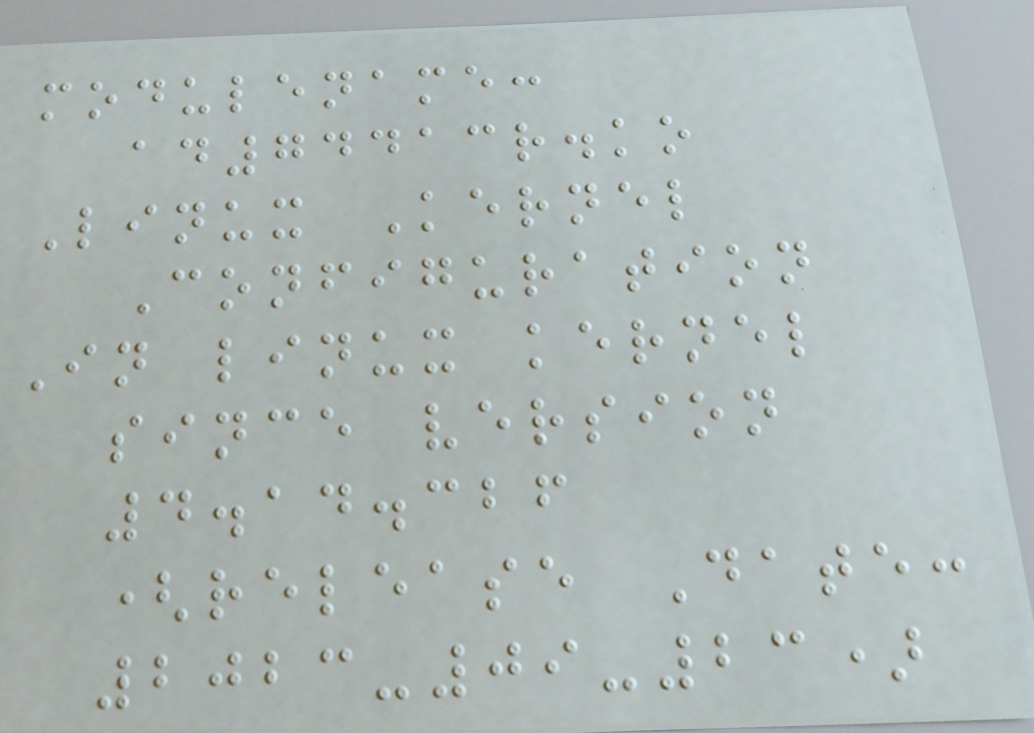modulename:
ad74413r.ko
Linux Kernel
Configuration
In linux kernel
since version
4.14.326
(release Date:
2023-09-23)
